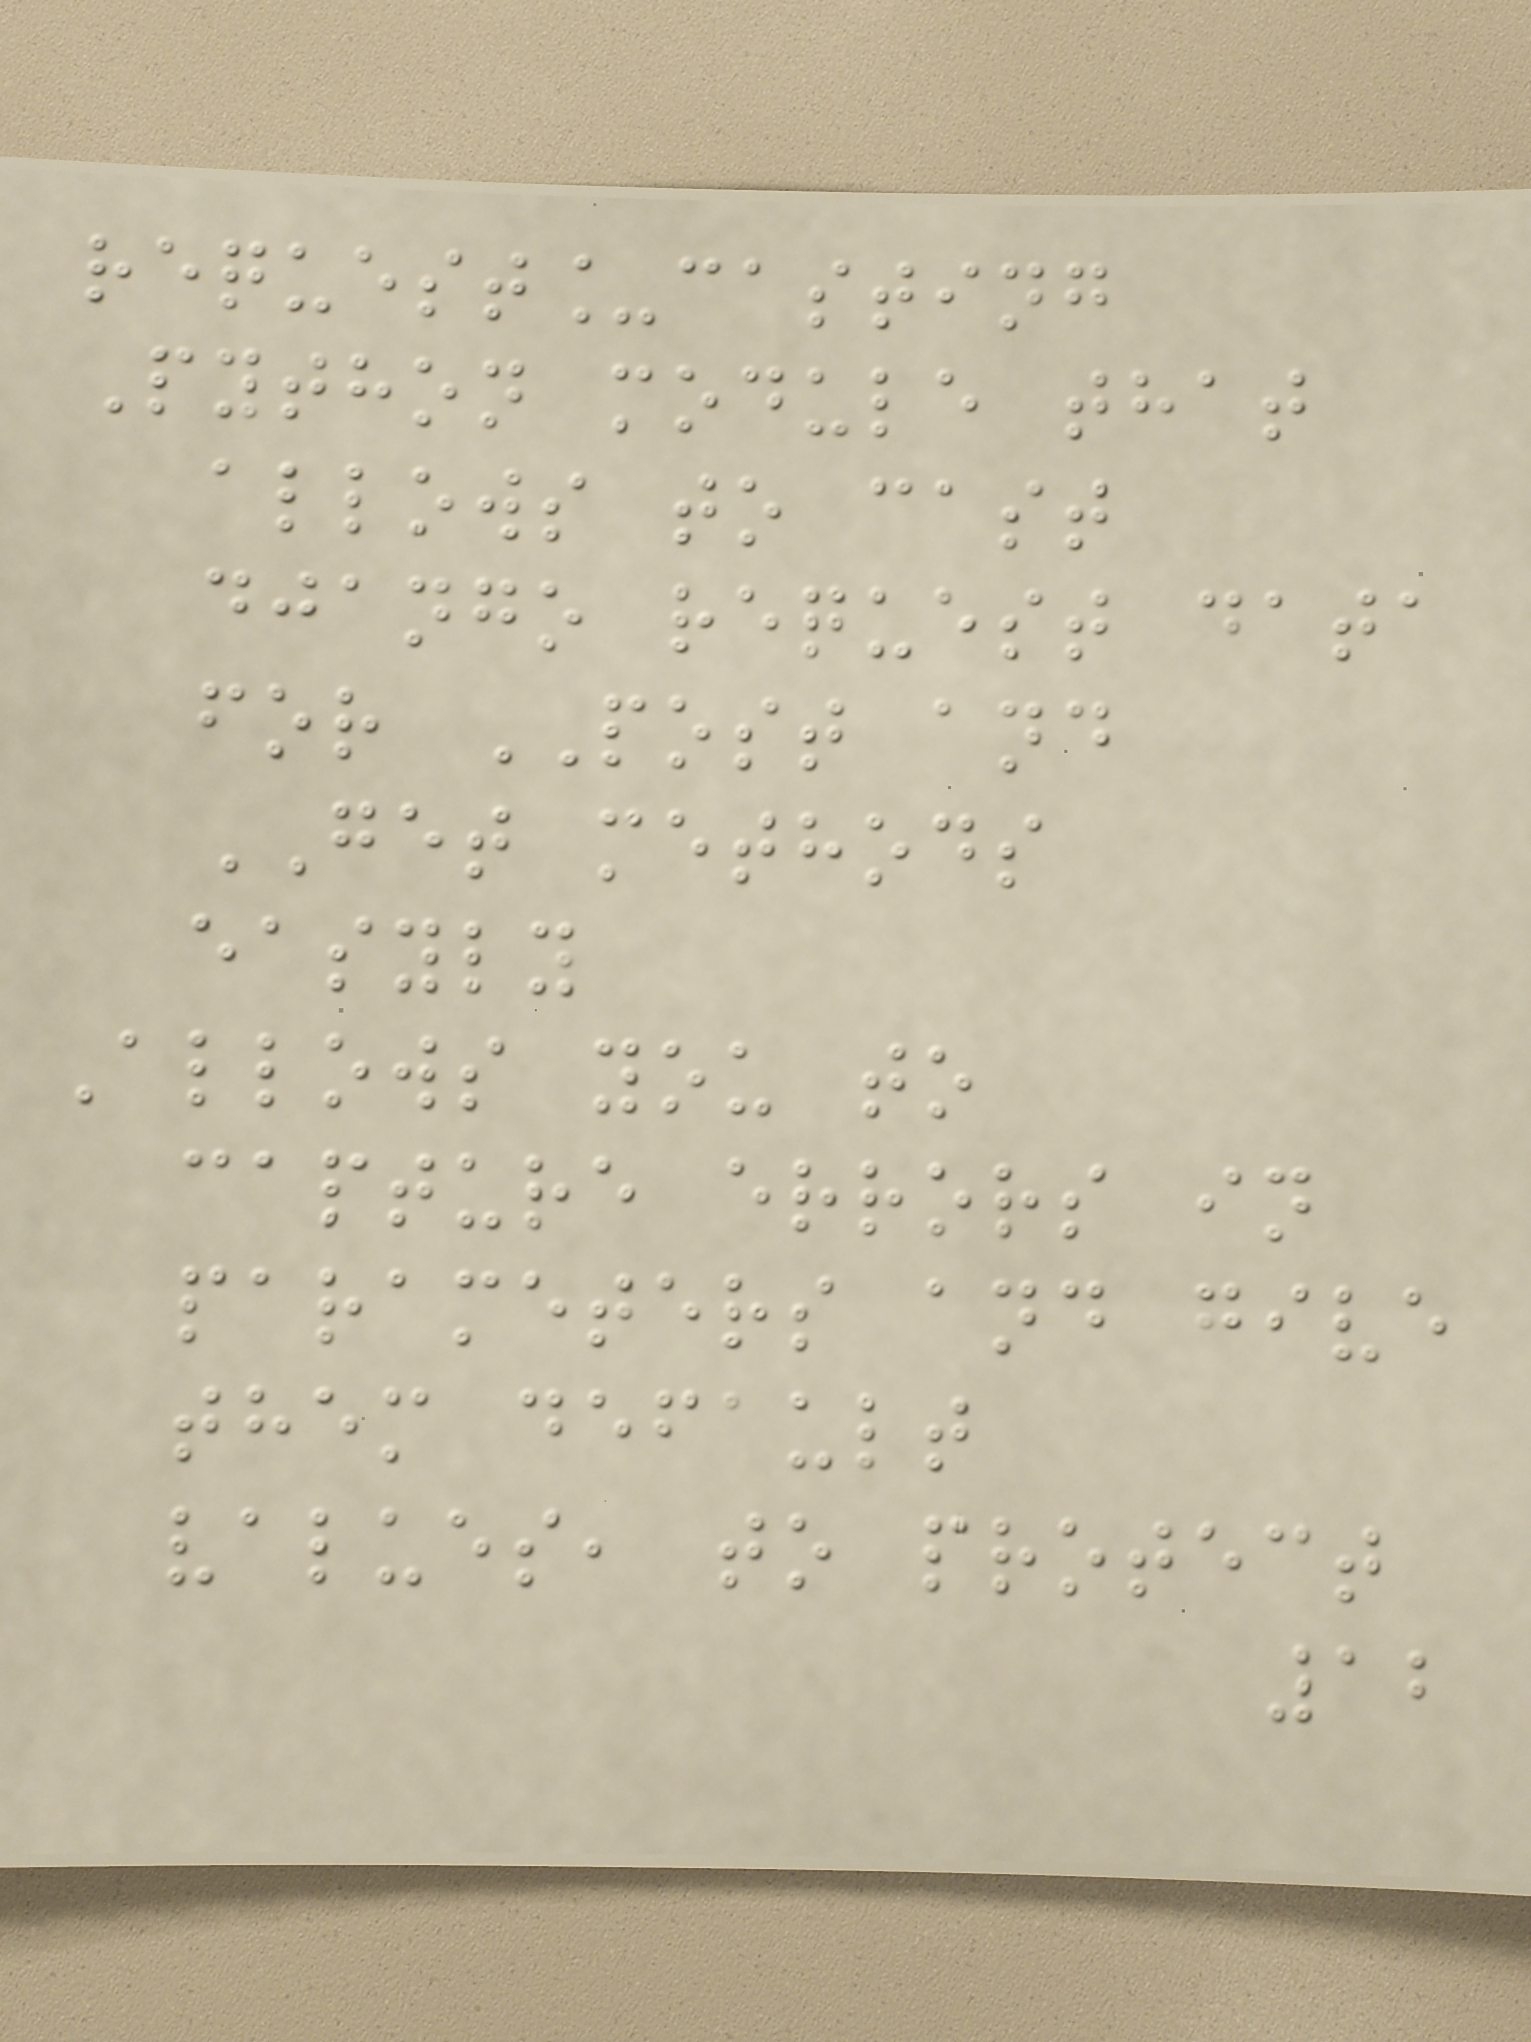request_casting
Python module that
allows to cast
django request data
for POST and
GET methods
easyly
Allows you to
capture errors in
parameters and give
them default
values, to protect
12
